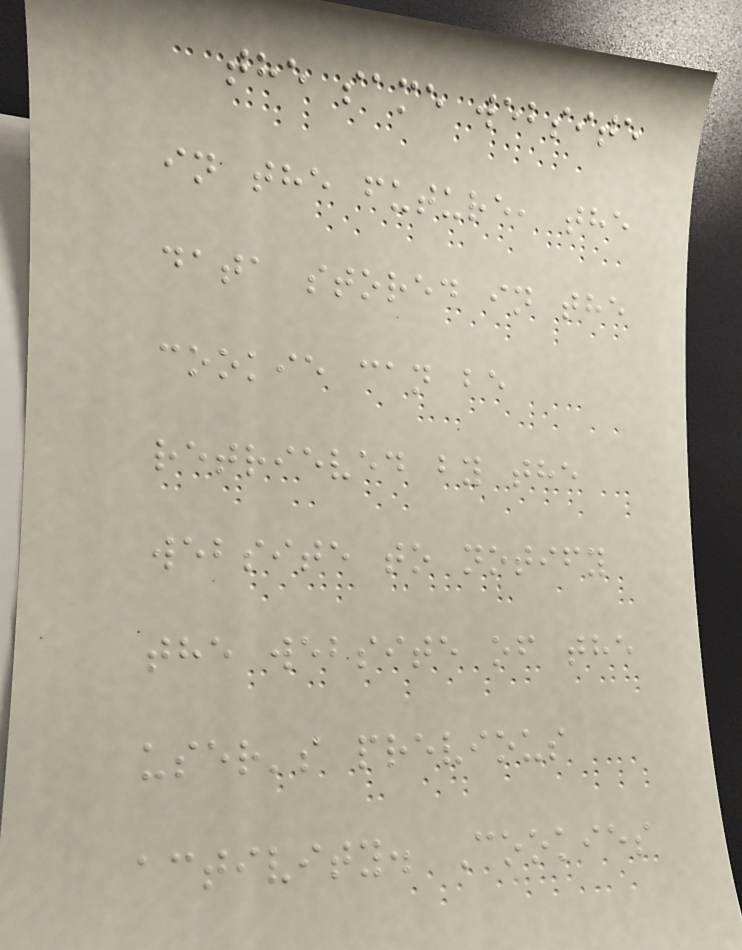the same website
in the future, the
data stored in the
cookie can be
retrieved by the
website to notify
the website of the
user's previous
activity. Cookies
